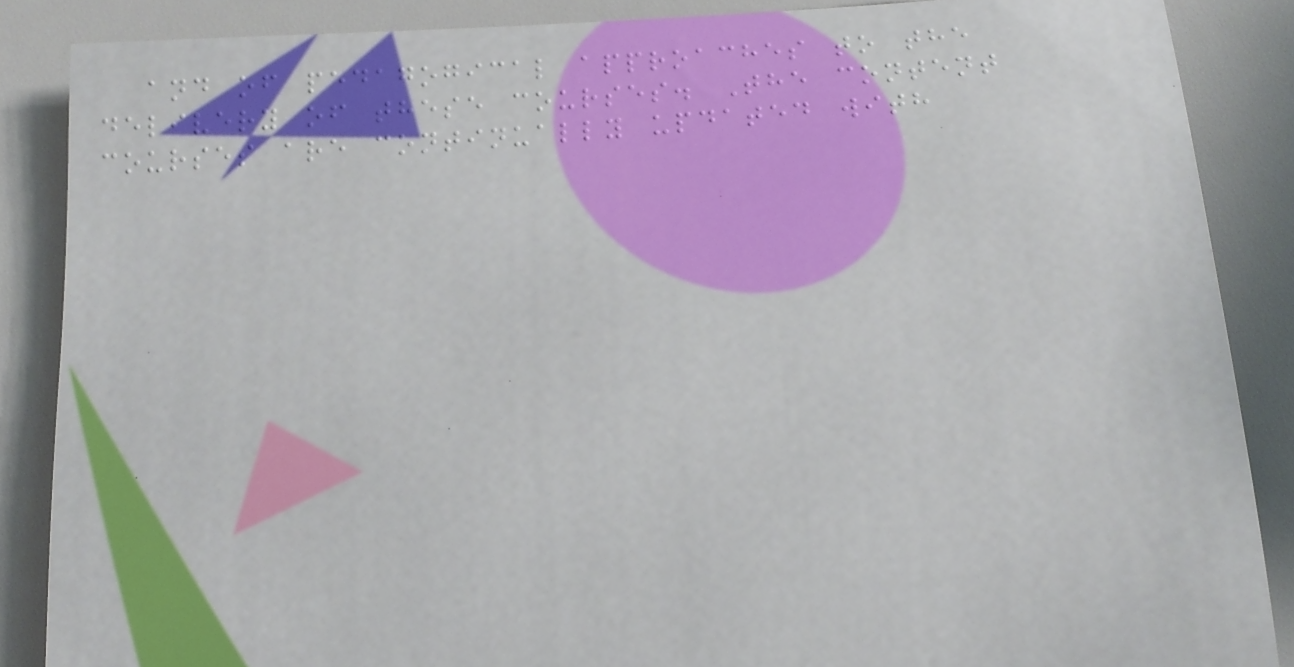and of pedagogical approaches to the
delivery of these courses. The content
courses are continually updated with
